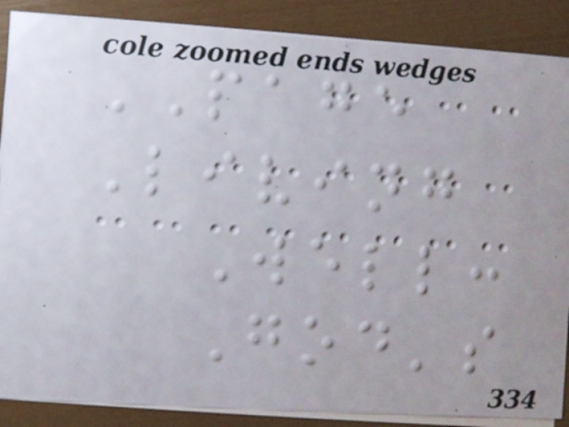PAGE
Living
Well:
God's
